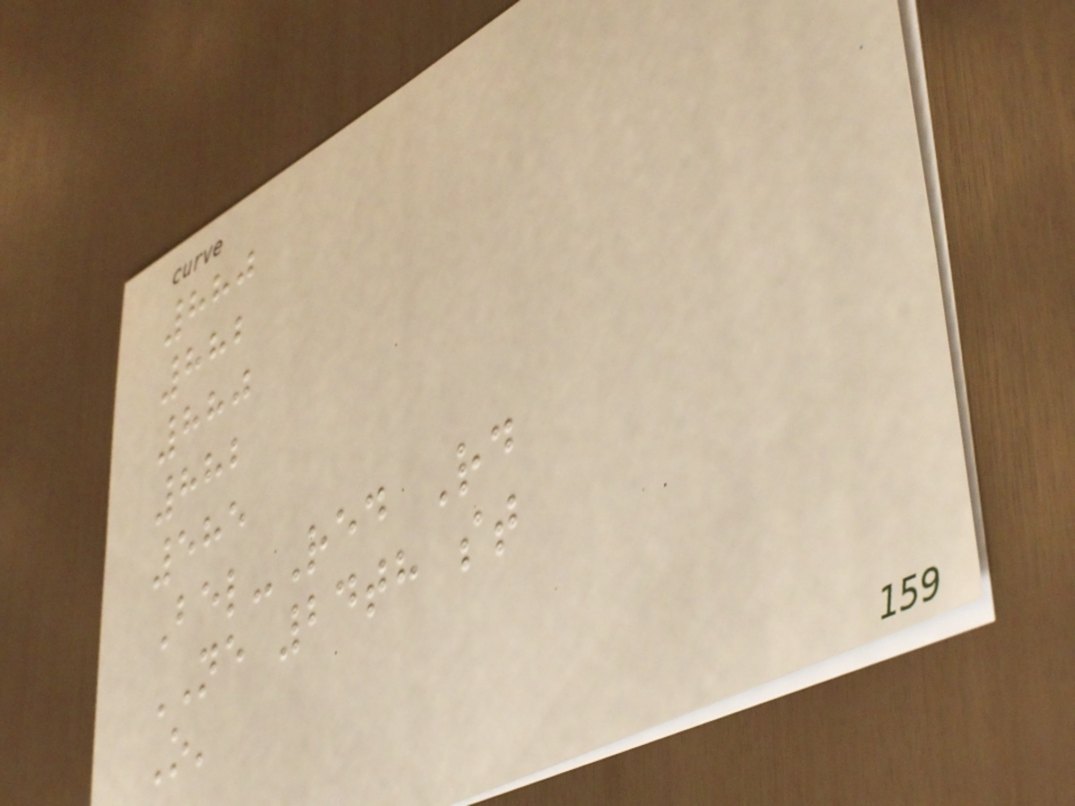880
882
880
882
585
Bel-Red Rd
NE 24th st
O'
